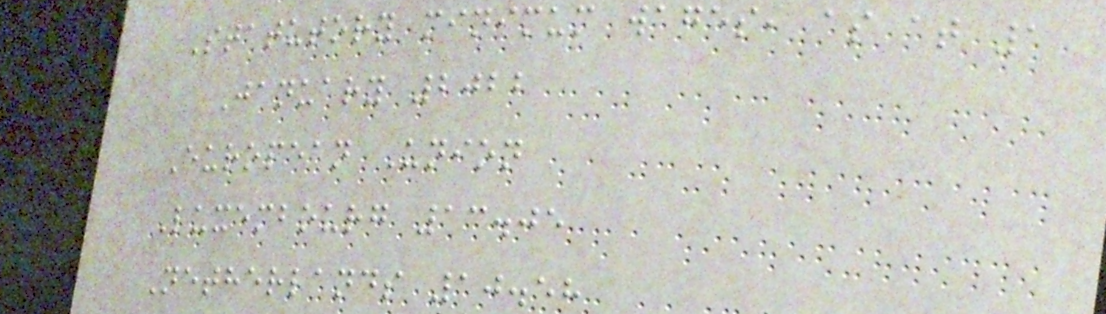Statutory minimum wages, as at 1
January 2022
European Union
Luxembourg 13.05
Netherlands 10.58
